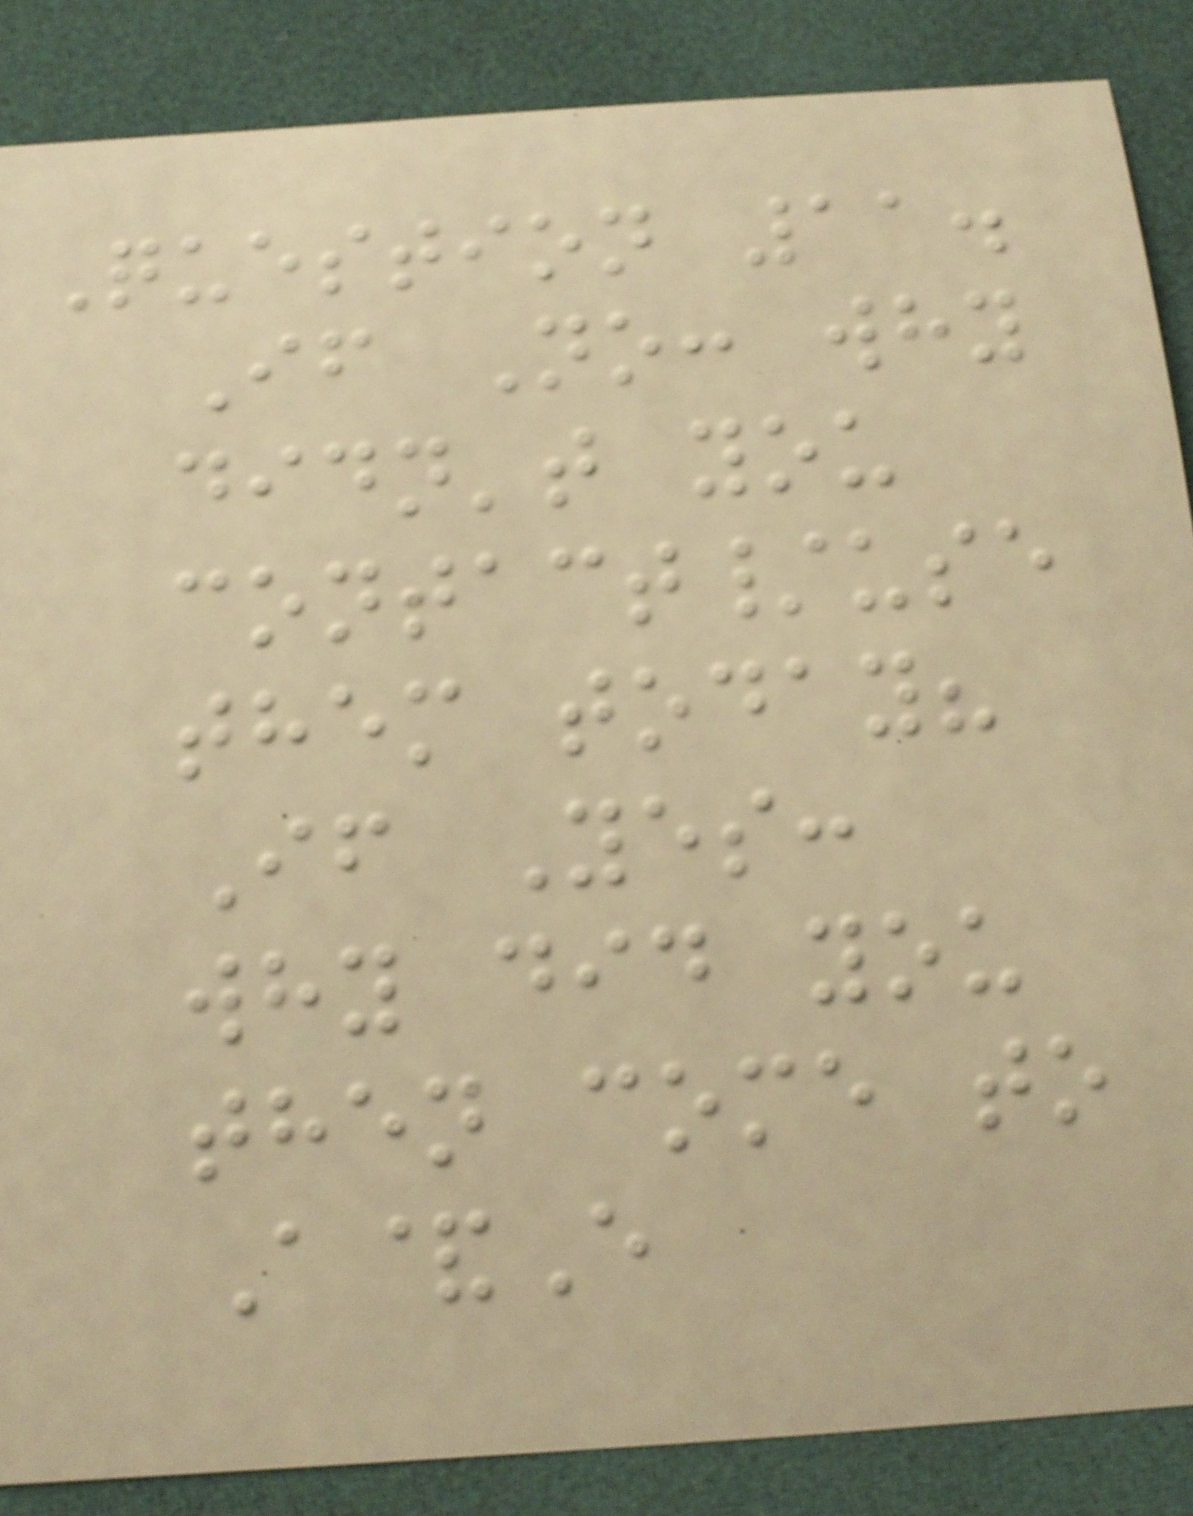Question 11.
If No: why
didn't you
contact/use
them today?
If Yes:
why did you
then come to
A&E
